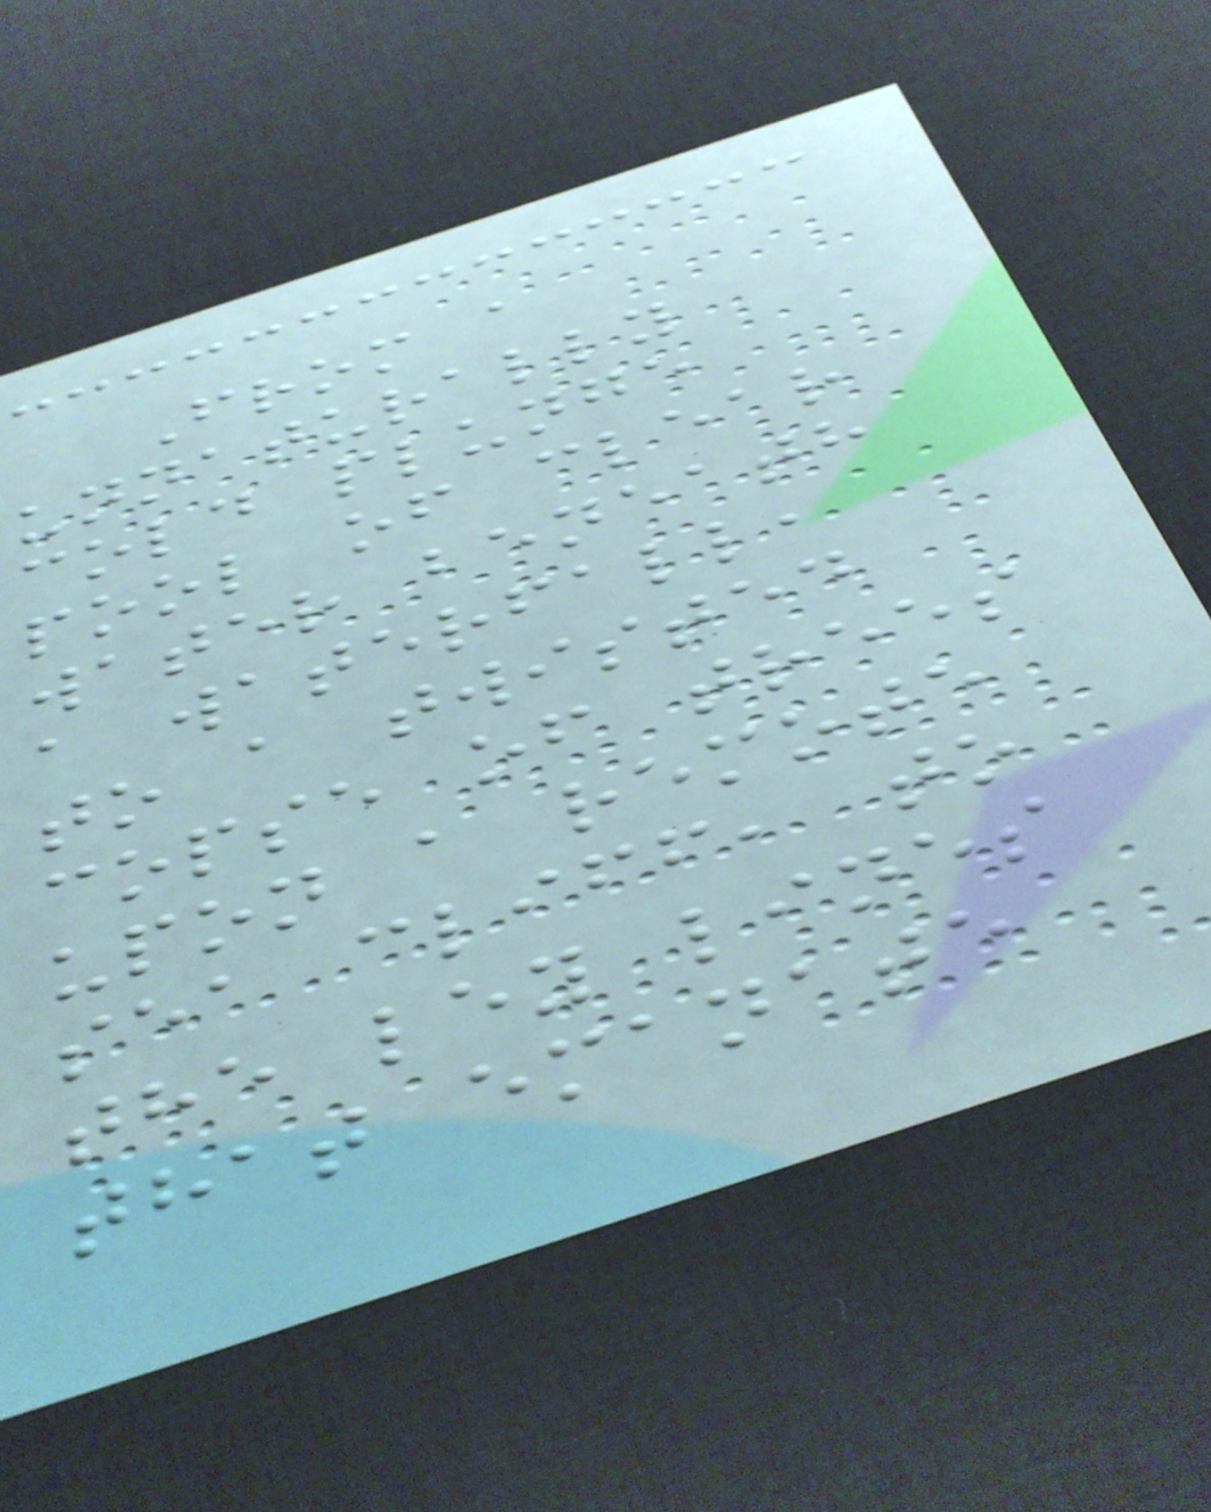From a
unnaturally
cold plunge
pool of clear
water beneath
a waterfall,
to a twisted
copse of trees
upon a remote
sea cliff, to
the ley lines
that emanate
